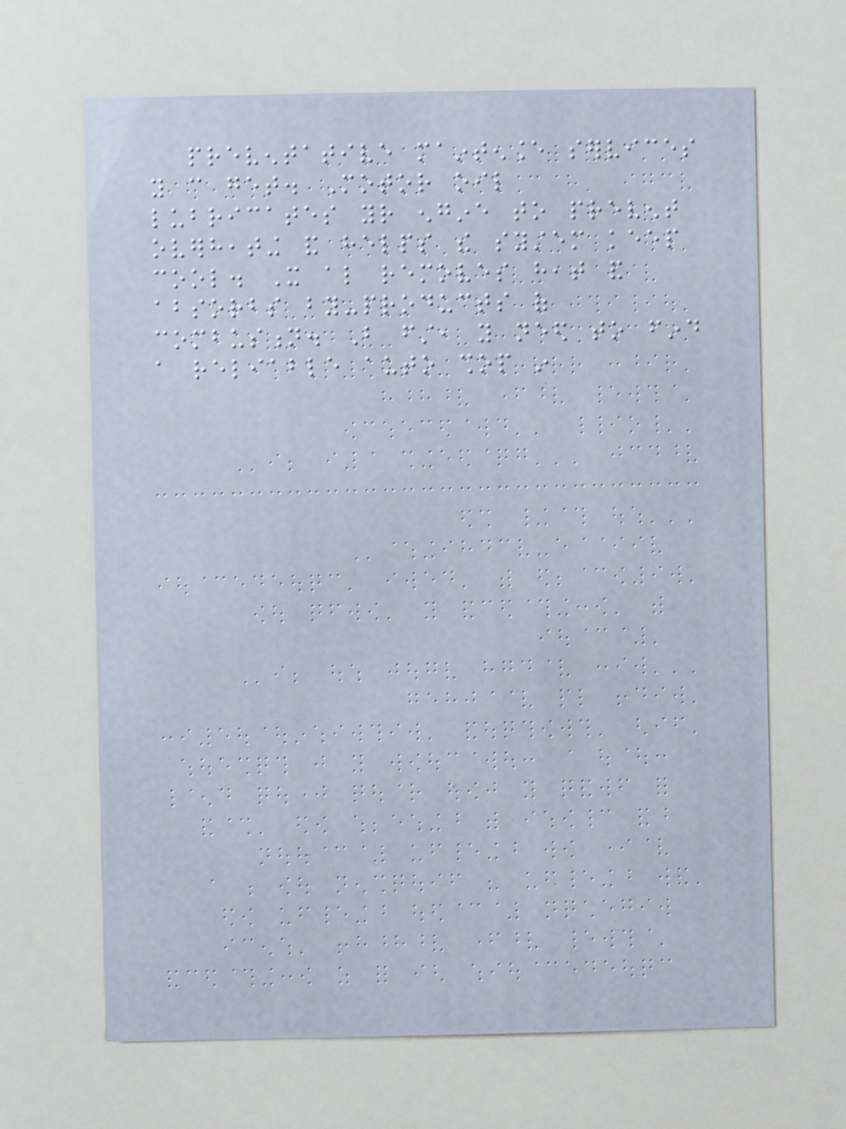preventative maintenance services
you can get. Motor oil
lubricates your engine to prevent
overheating and helps the system keep
cool. It also removes heat and
absorbs by-products of
combustion. But first, you need to find
a reliable auto shop in
